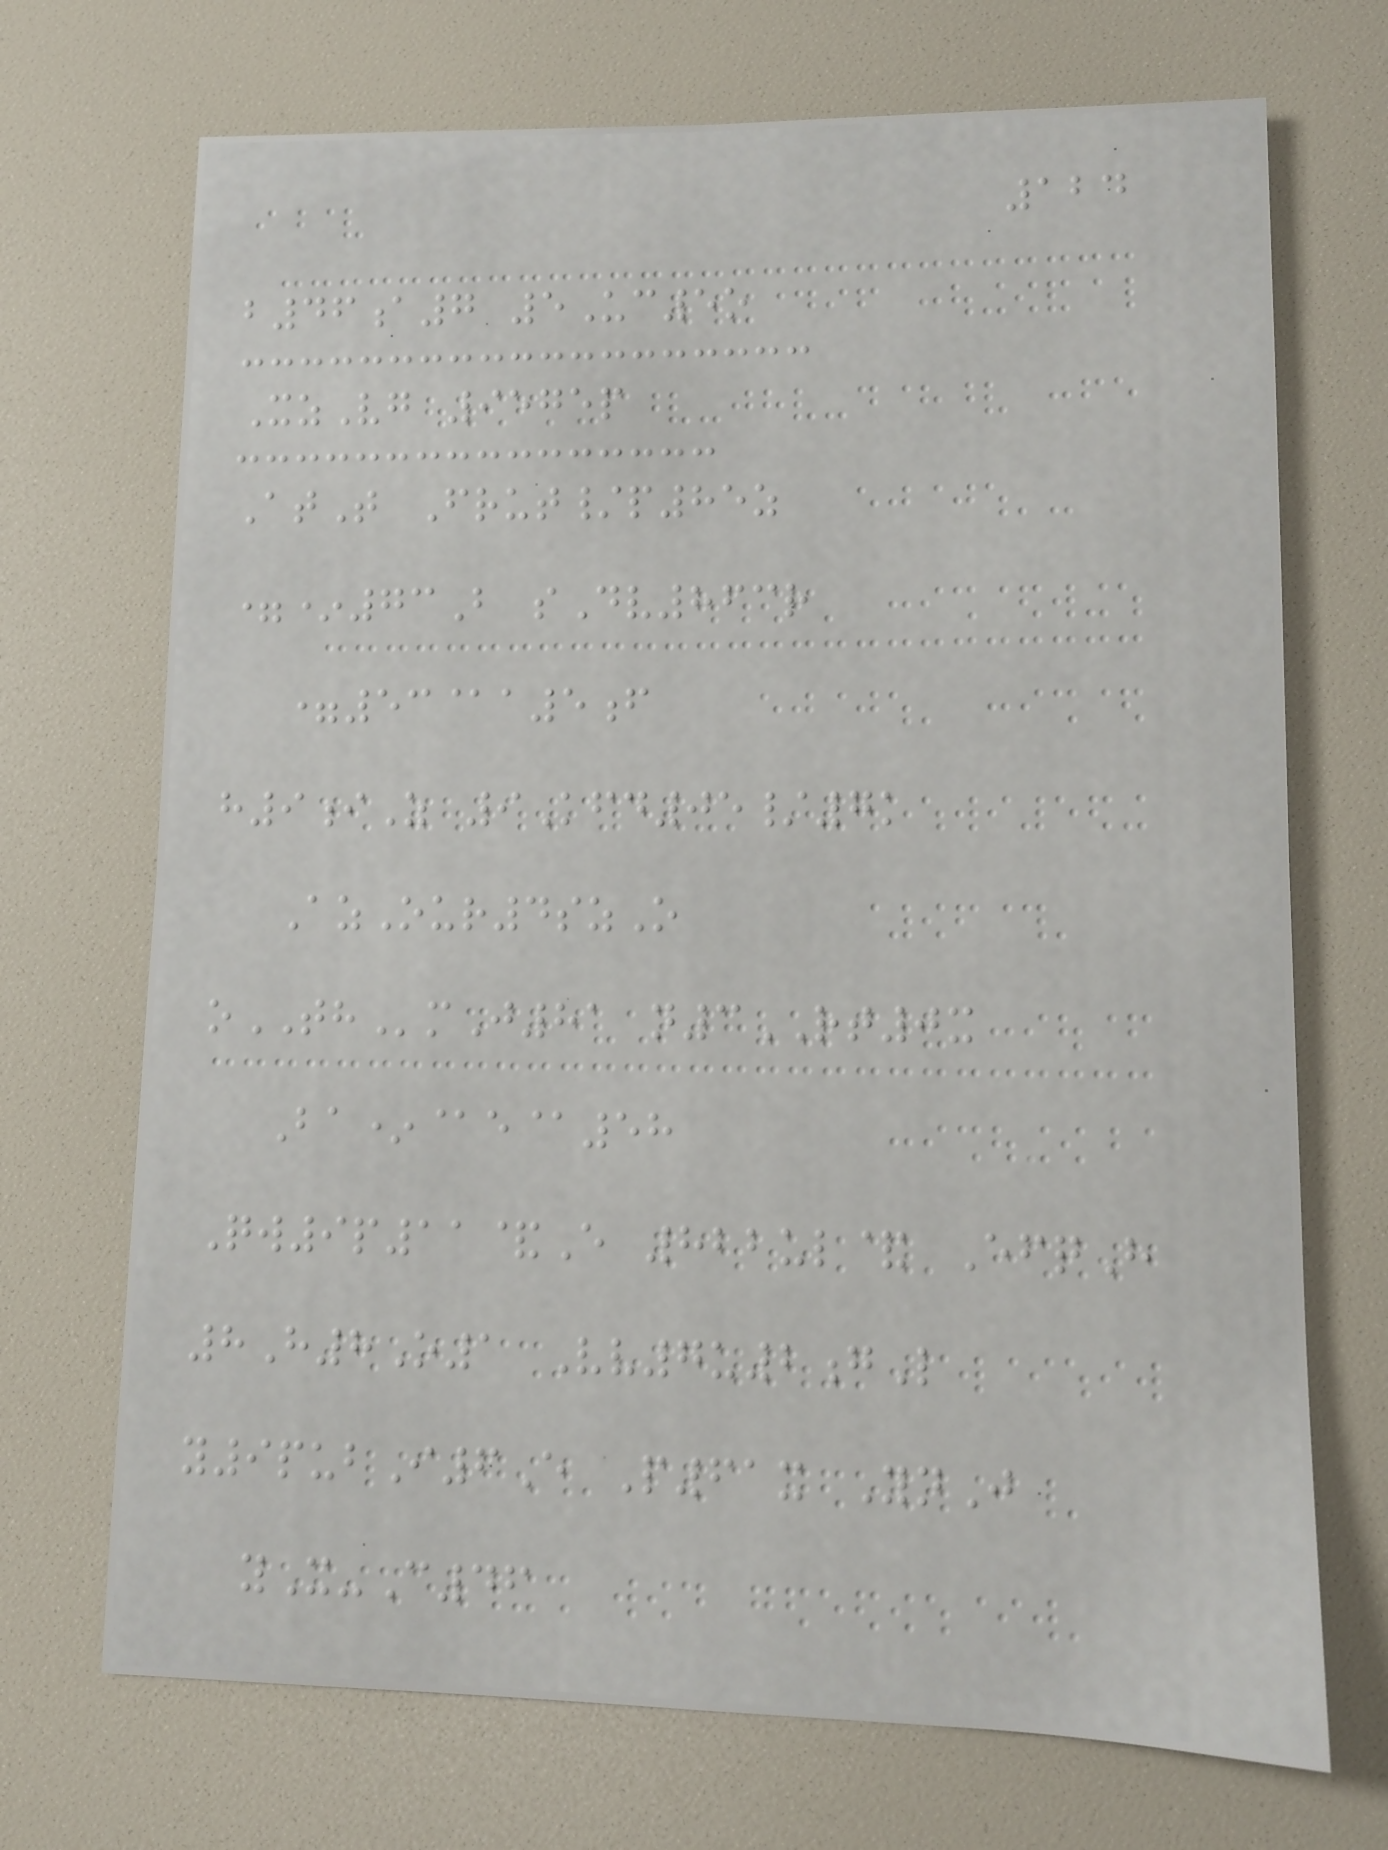124
b46a7 5Uc5o
XzVg 9575p
AtT Frut/p85z
=*73B sDv863r
=53@a5f
h9iZ 9Kfd05/7k
AzOur4szO
oTHmJ81 n3RT0x
Ba*@e@58
Qw9p11&E 822ul& EfqH
8H8O1 Vv7u2gL
y9pubI6E P61x YnJ
yX-C46
